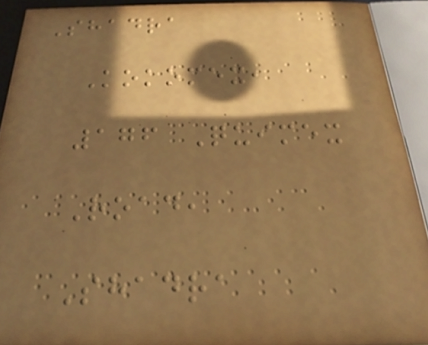Shadra
Kokomex,
176 Quimex
Road,
Shadra
